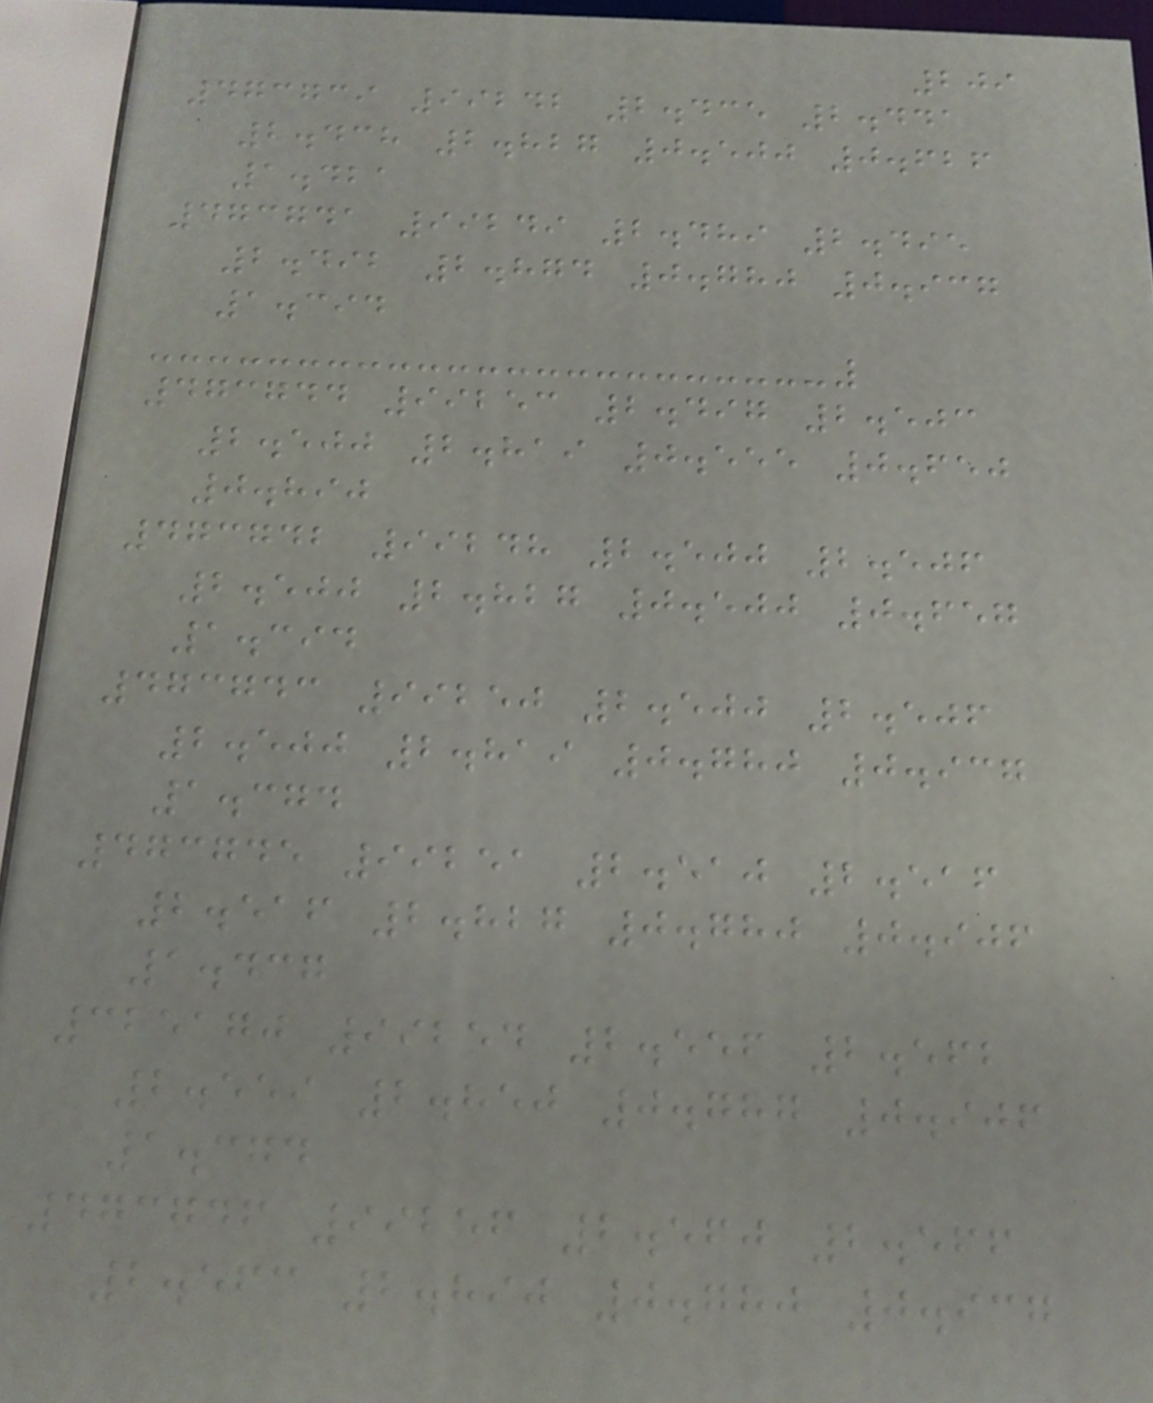209
473739 99242 2.435 2.441
2.438 2.827 0.500 0.626
1.421
473741 99249 2.489 2.495
2.492 2.874 0.780 0.937
1.394
473744 99253 2.497 2.503
2.500 2.819 0.555 0.650
0.890
473742 99248 2.500 2.506
2.500 2.827 0.500 0.657
1.394
473743 99250 2.500 2.506
2.500 2.819 0.780 0.937
1.374
473745 99251 2.510 2.516
2.516 2.827 0.780 0.906
1.437
325170 99254 2.556 2.562
2.559 2.850 0.787 0.906
1.374
473746 99256 2.560 2.566
2.563 2.890 0.780 0.937
